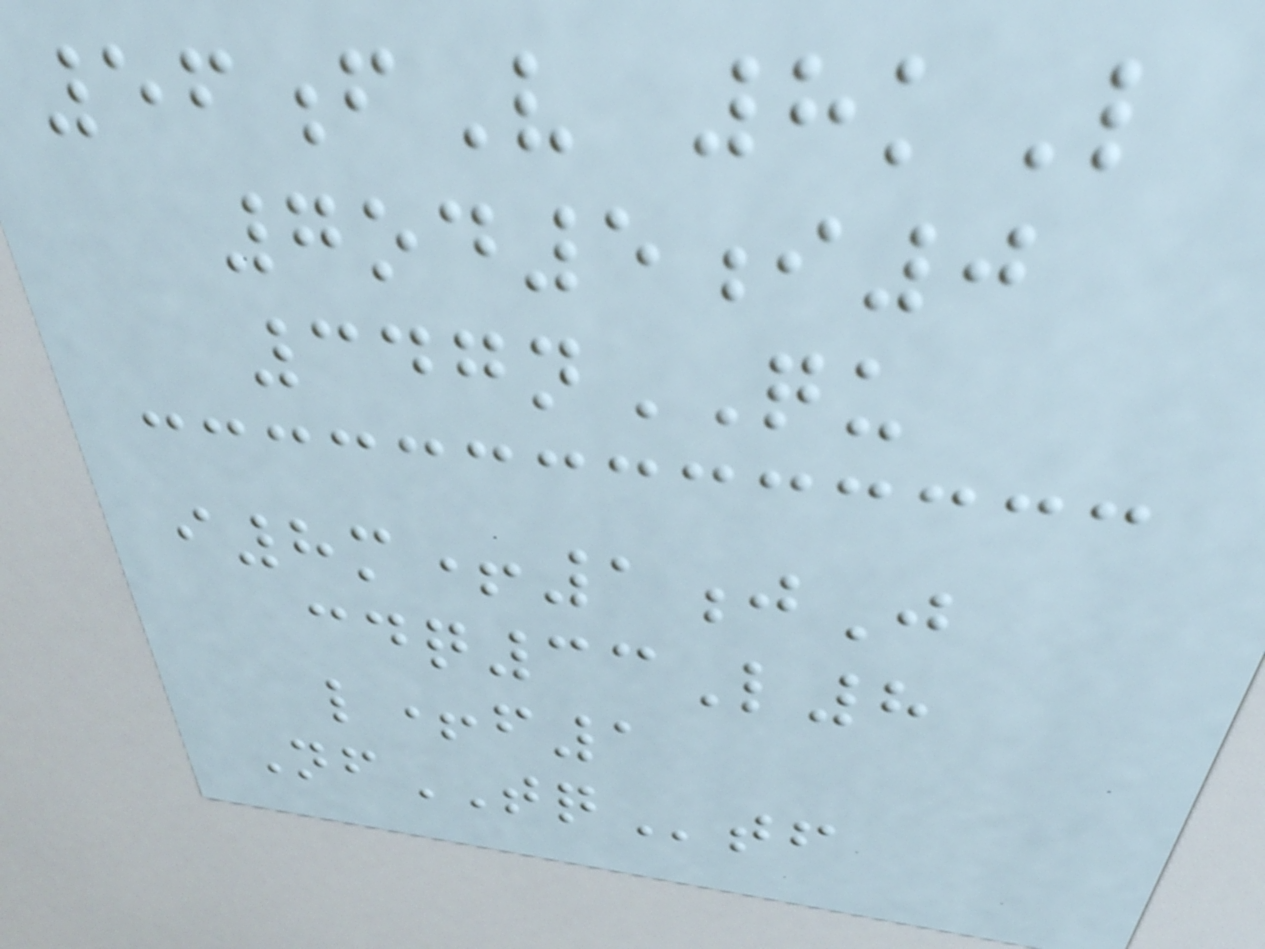56fV 8kL
7od5i0
347nQU
i8m+1jJ
cdq33L8
l+f1
NfTQtf
